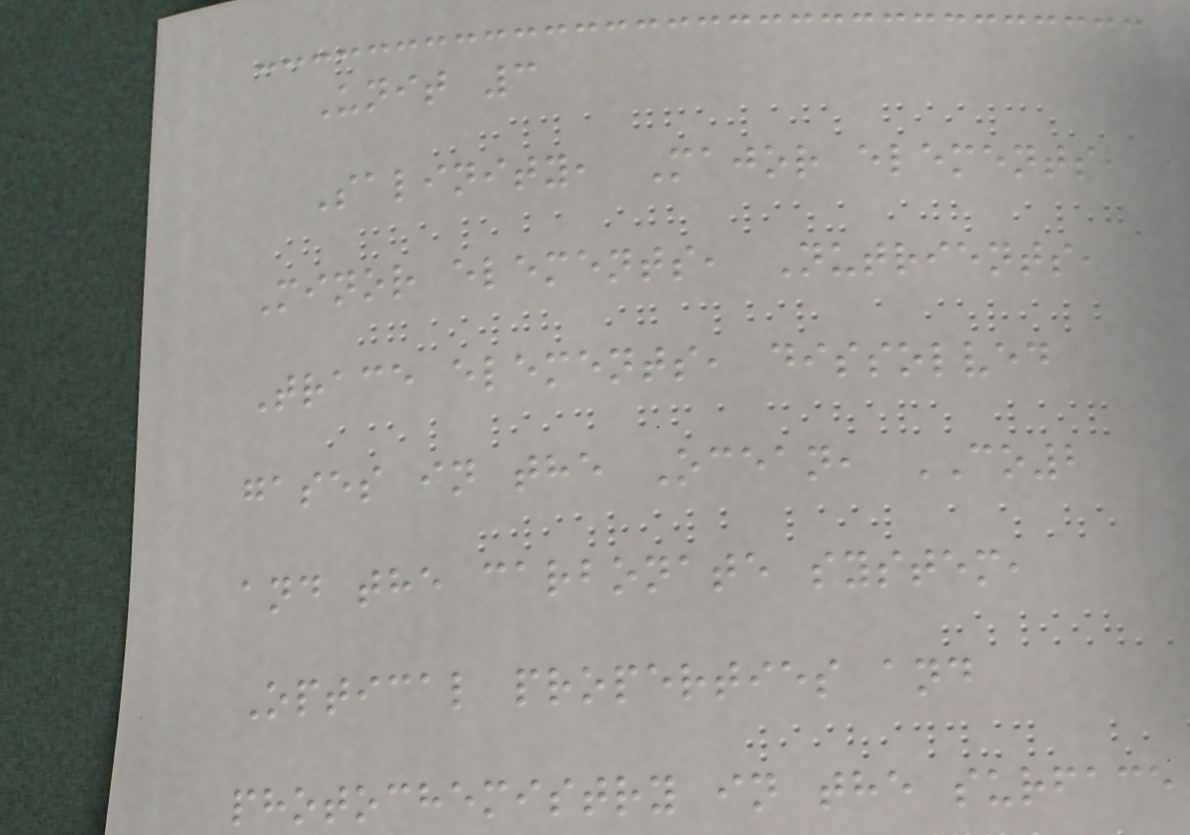Unit 3
Salinity, Major elements,
Minor elements, Nutrients,
Trace elements, dissolved
gases in the Ocean, CO2
and the carbonate system,
Optical properties and
photochemistry in the surface
